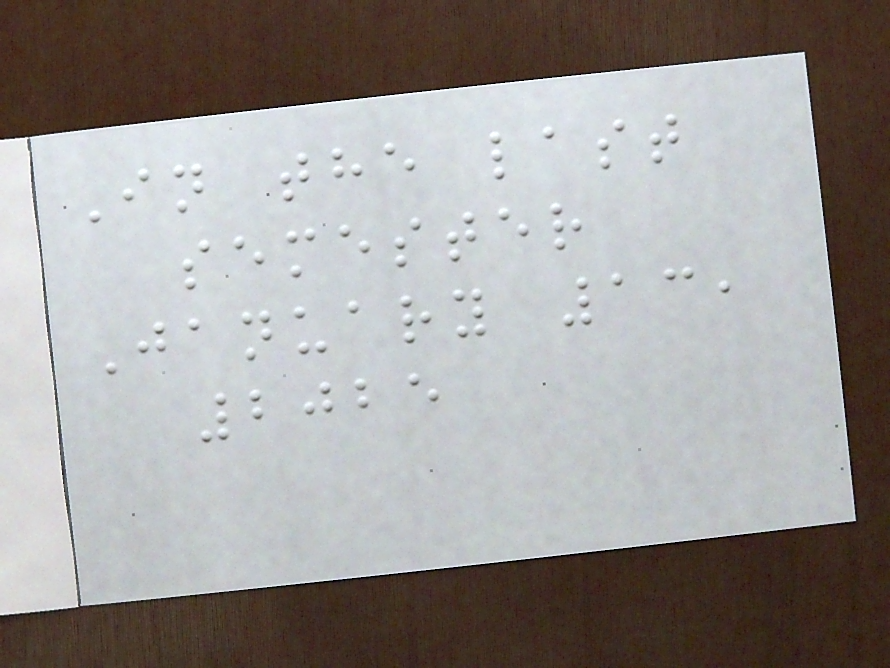In the last
semester
January 13,
2025
